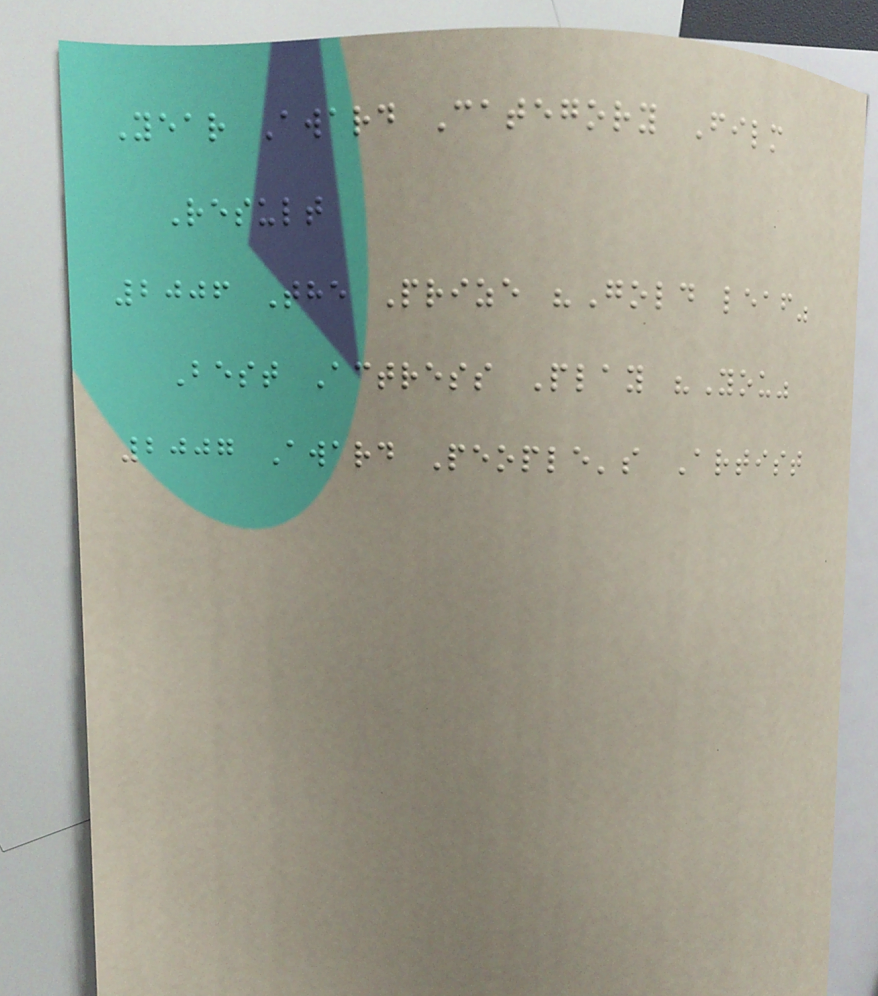Year Award Category Film
Result
2006 The Prize "Gold leaf"
Best Actress Play "You"
2007 Award People's Artist
